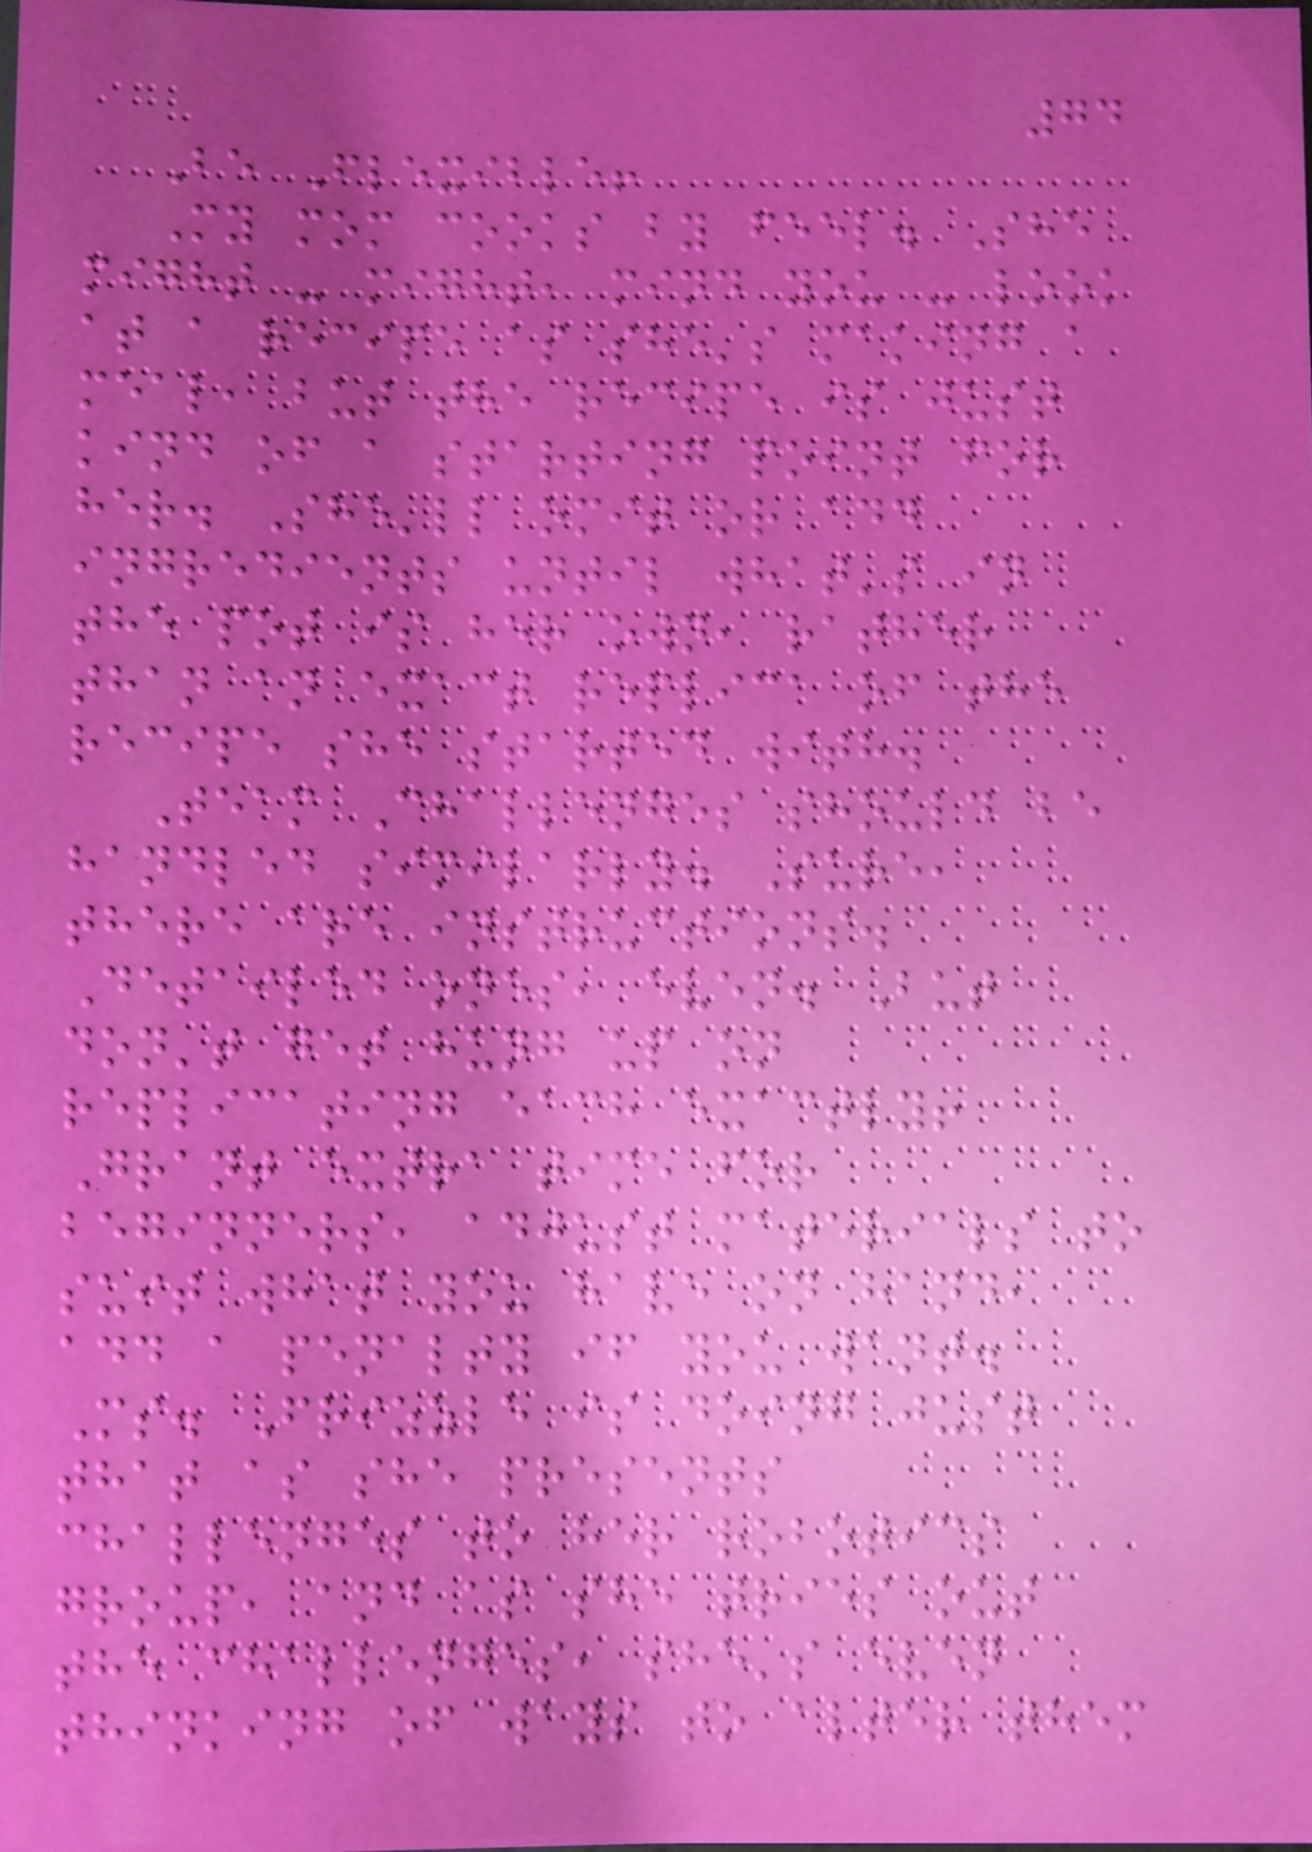74
Be Flexible!
My mom cooks by feel. She
might - might, mind you - look
at a recipe as she's making a
meal, but the recipe is just
kind of a starting point for
her. She'll omit or add
ingredients until what's in
the pot is her own, rather
than an exact replica of the
recipe she started with.
Team Challenges should be
handled similarly. Sure,
there are instructions.
Detailed ones, even. But
don't get hung up on
replicating each exactly!
Grant extra time for
beginners, adjust materials to
suit what you have on hand,
add a penalty if you want.
Ms. Frizzle is doing just
that as she presents
challenges to her robotics
group, and as she tries out
the challenges, she's even
thinking of ways to alter them
